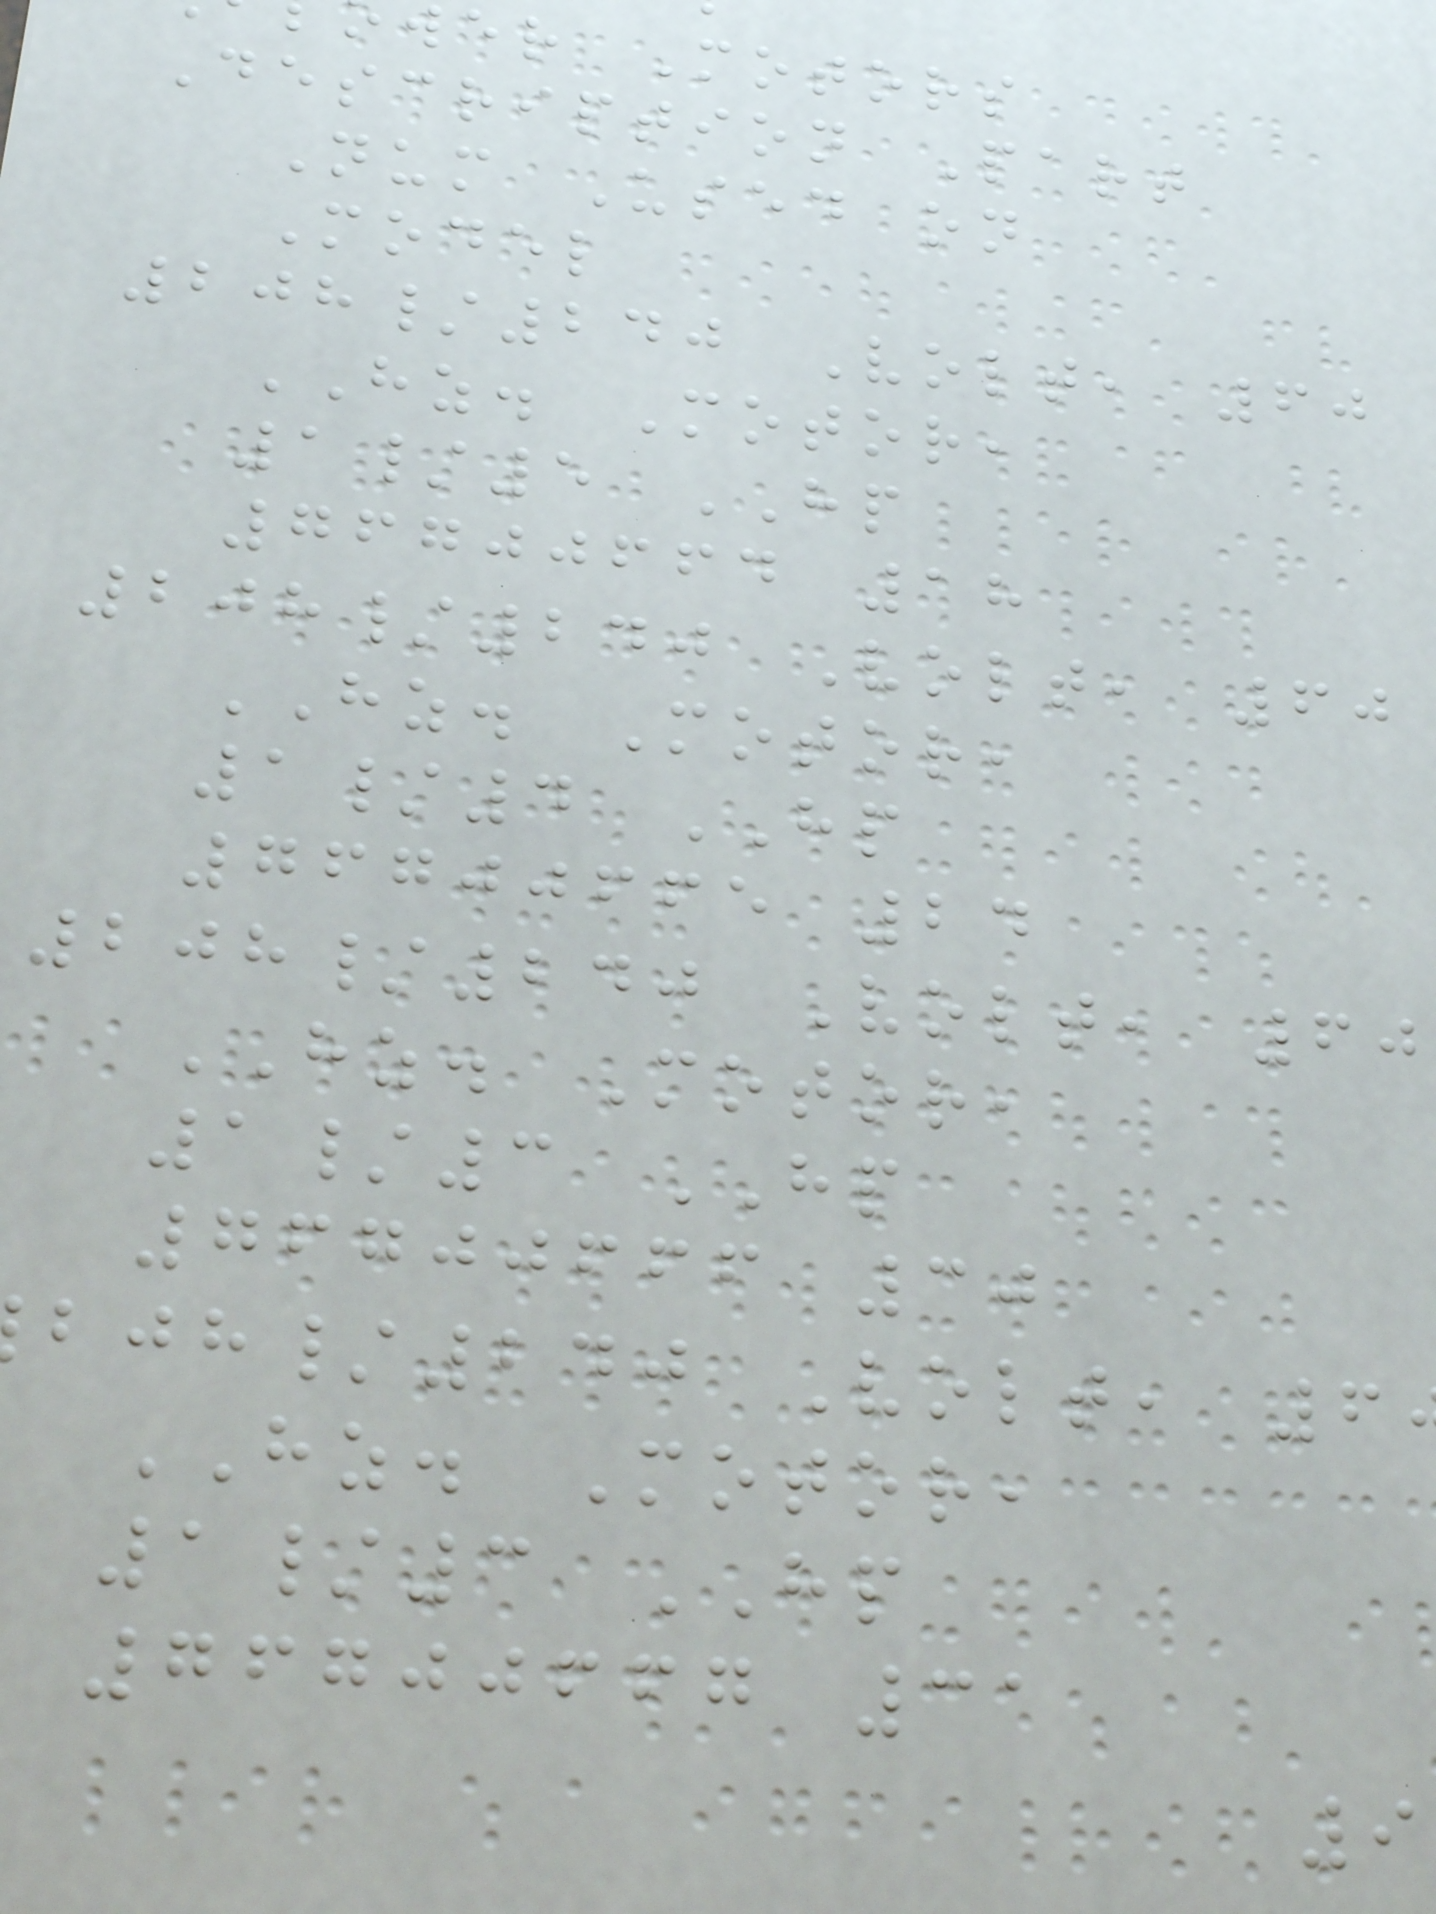er Motors
Description Part
Num Used on
Model
208/240 Volt, 60
HZ. Motor,
1/5 HP
76700664 18
208/240 Volt, 60
HZ. Motor,
1/4 HP
76700665 24
208/240 Volt, 60
HZ. Motor,
1/3 HP
76700666 30
/240 Volt, 6
HZ. Motor,
1/3 HP
76700667 31
